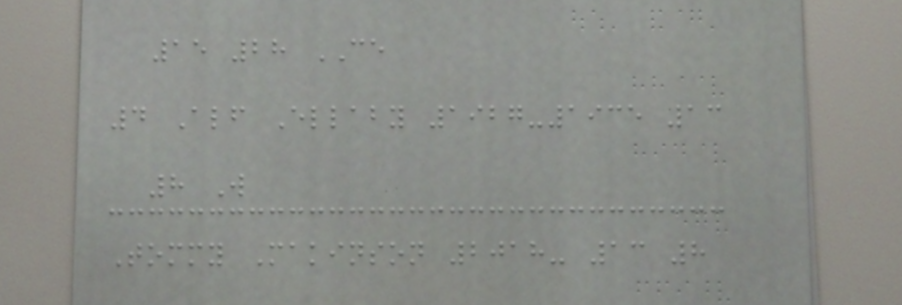15 28 CE
4 Alf Ellaby 1927-1935 13
8 W
Tommy Makinson 2018- 13 8
